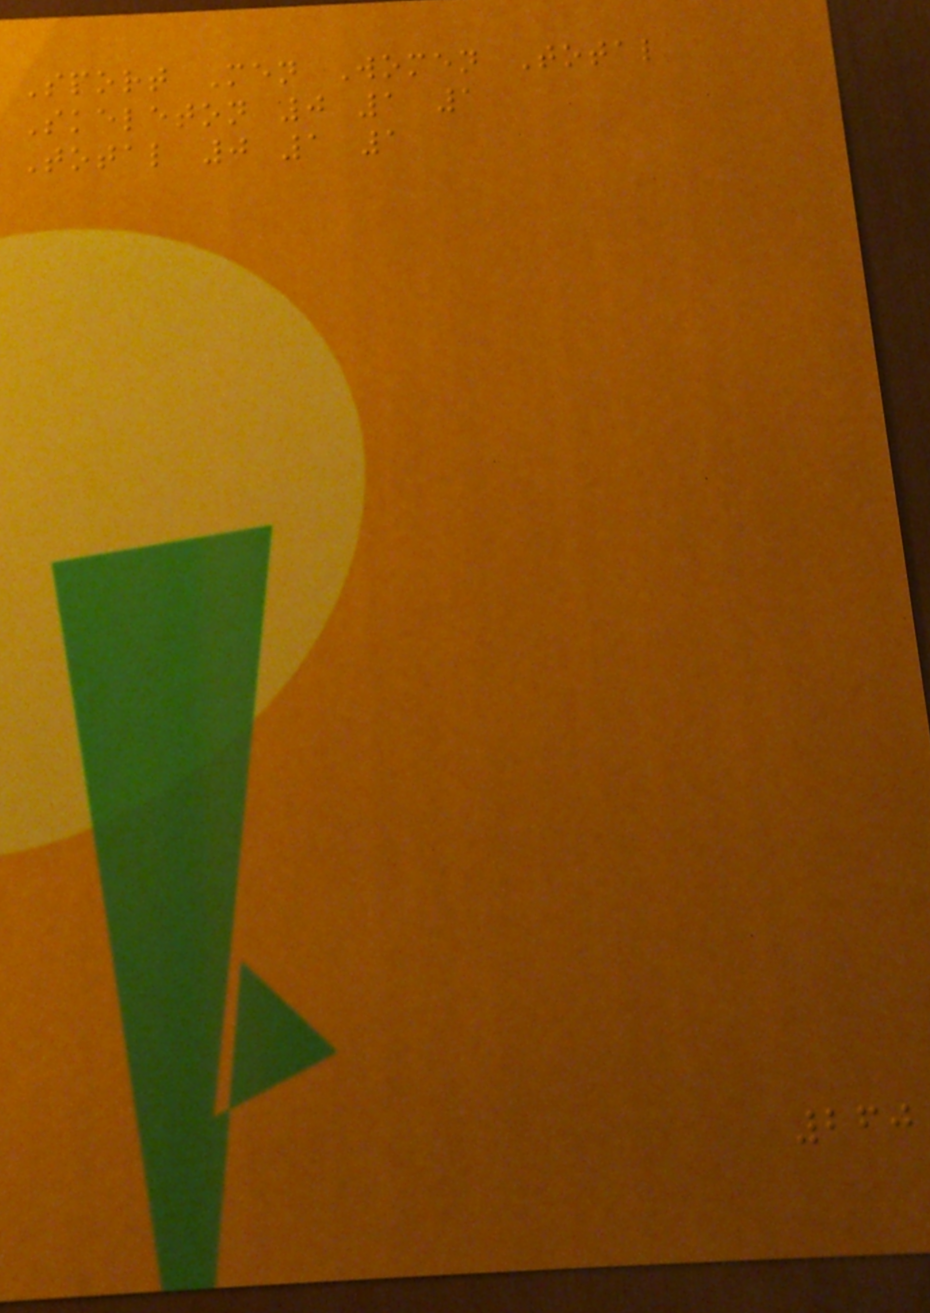Sport Men Women Total
Skeleton 0 1 1
Total 0 1 1
260
